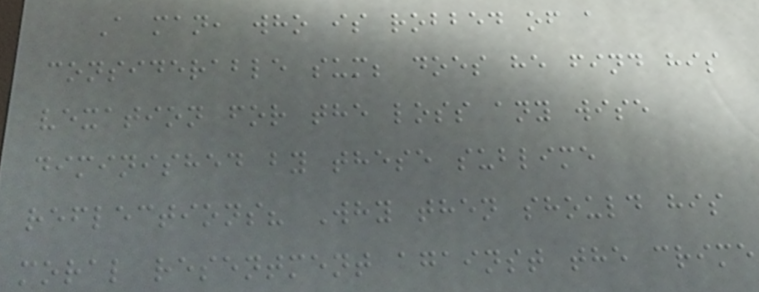A man, who is robbed of a
considerable sum; does he find his
vexation for the loss any wise
diminished by these sublime
reflections? Why then should his
moral resentment against the crime
